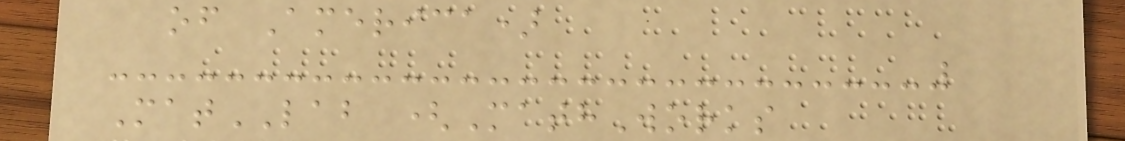of America)
MatLAB (MathWorks
